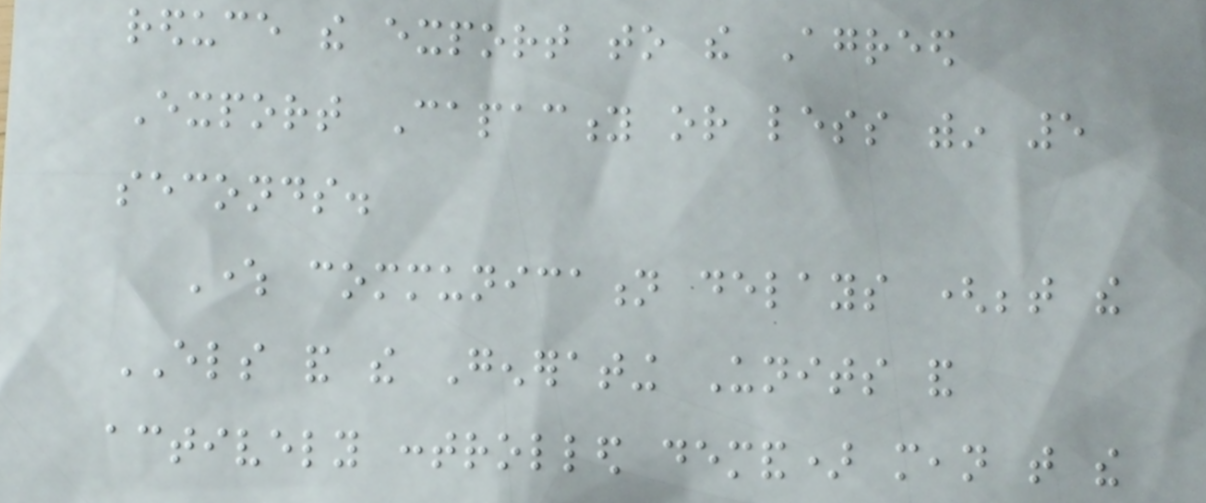reduce the export to the Agreed
Export Capacity or less within 5
seconds.
Where communication delays (between the
ELS and the Generating Units and
actively controlled demand) mean that the
